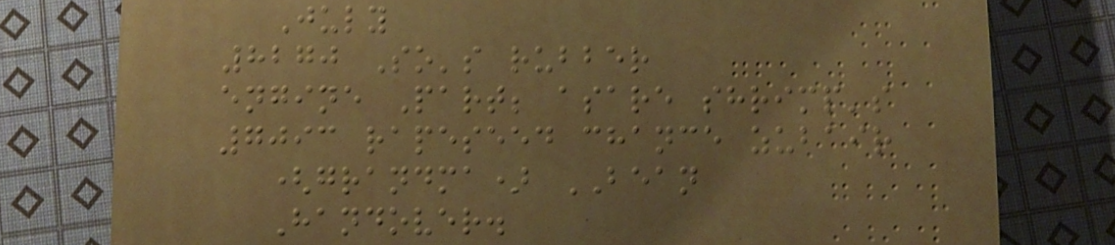July
8270 So's rubber
engine Part; asare shrimp's
7093 rapeseed chance zubair
(grandma) BEAN
Handover.
